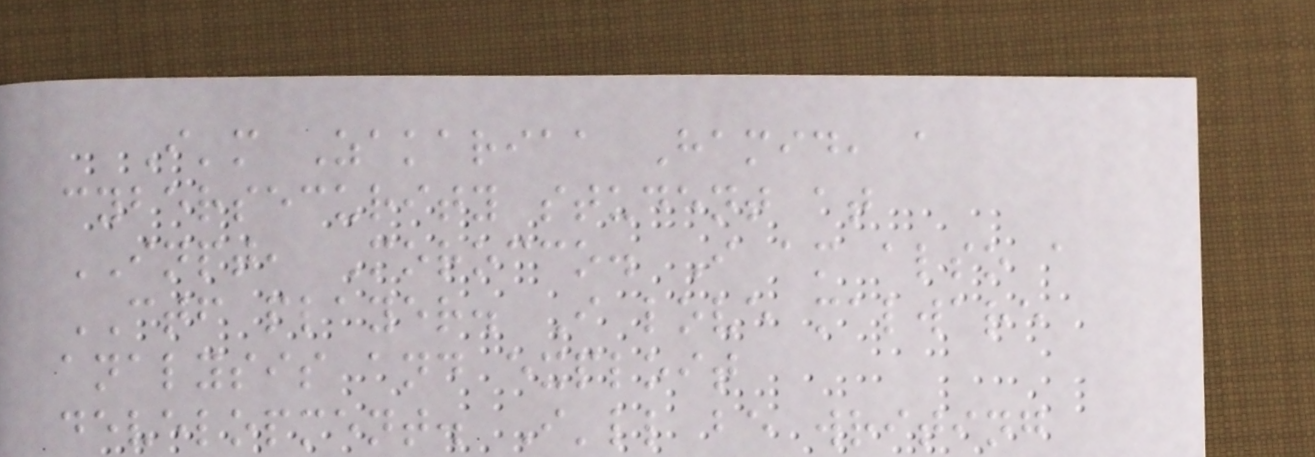I'm Zakariaa Hamid, a
cybersecurity student at
INPT, Morocco. I am also a
CTF player. I love malware
analysis and exploit
development. I'll be writing
